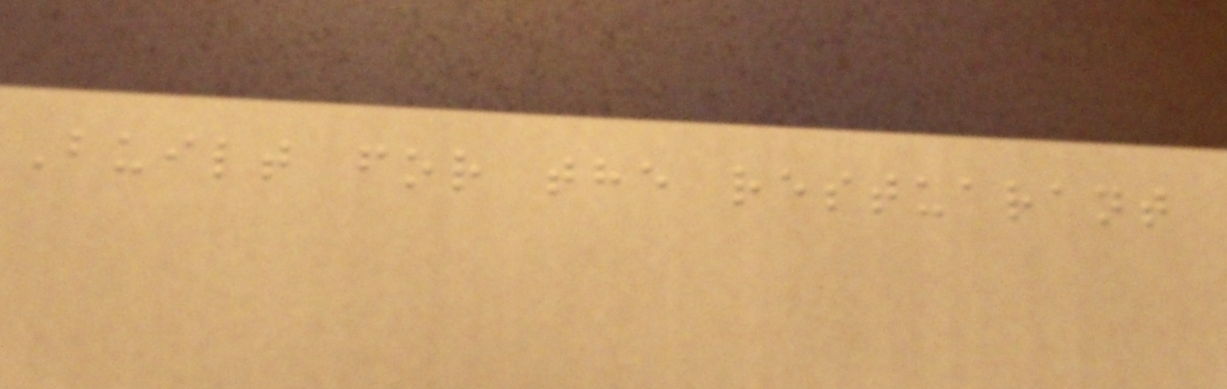Built for the restuarant
